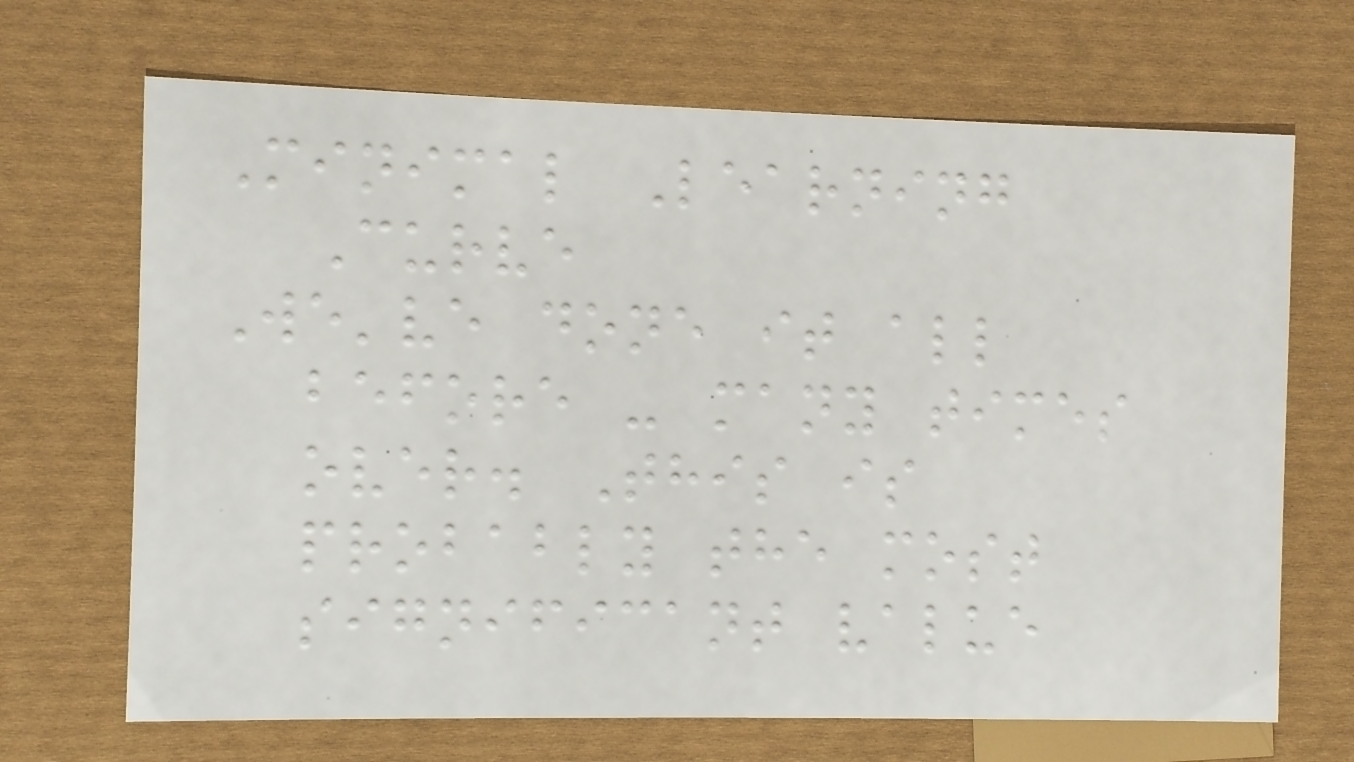Minimal Learning
Curve
We've done it all
before - many times
over. This is
probably the most
significant value
